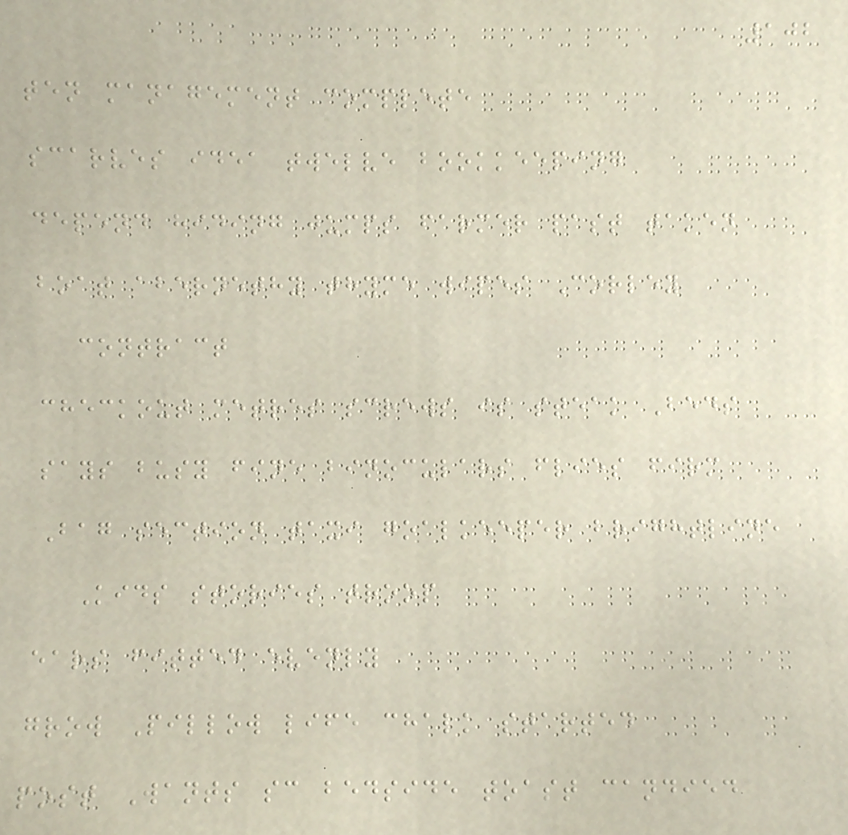102
ten management complete
scarves idea twelve bookkeeping
depend hiding jumps farmer past taken
boat abernethy thyme wipes Corley
contract
checkout metres screws is steak Beds
says busy fine binoculars flies firm
Bag section taxi goalkeeper brightline
Kids stories troop
ears fitted evenly
grow Pillow life chalk started
post Wants sc bedside toast candied
